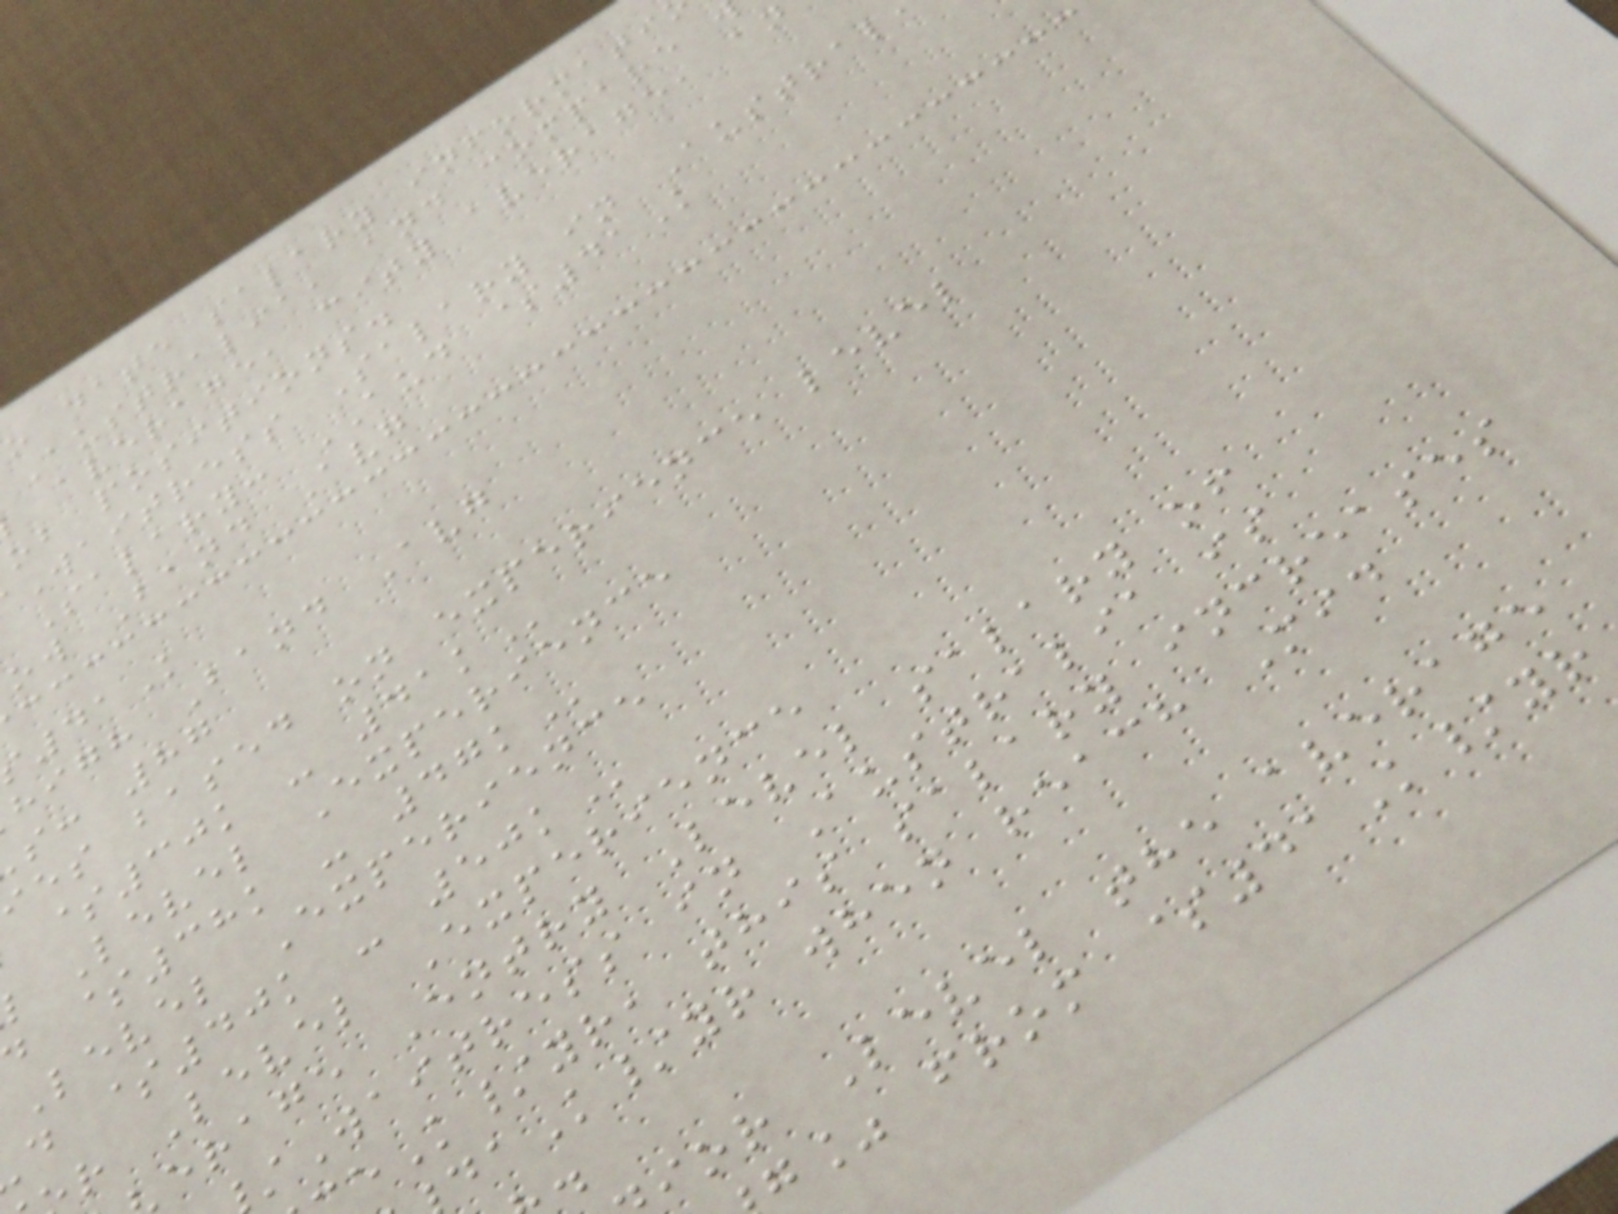o date salary informati
Australia, and compare
average, city average, an
ob positions.
Waitress Salary in Austral
Salary: AUD $41K
ow Band Avg
41K
high Band Avg
s: 87
es based on experience level
$30k -
Level Experience
$38k -
Level Experience
d $40k -
r Level Experience
erage Entry Level salary of
Waitress in Australia is
K/yr, this salary increases
K/yr when reach Mid
ior Level the average
g% from $41K/yr
